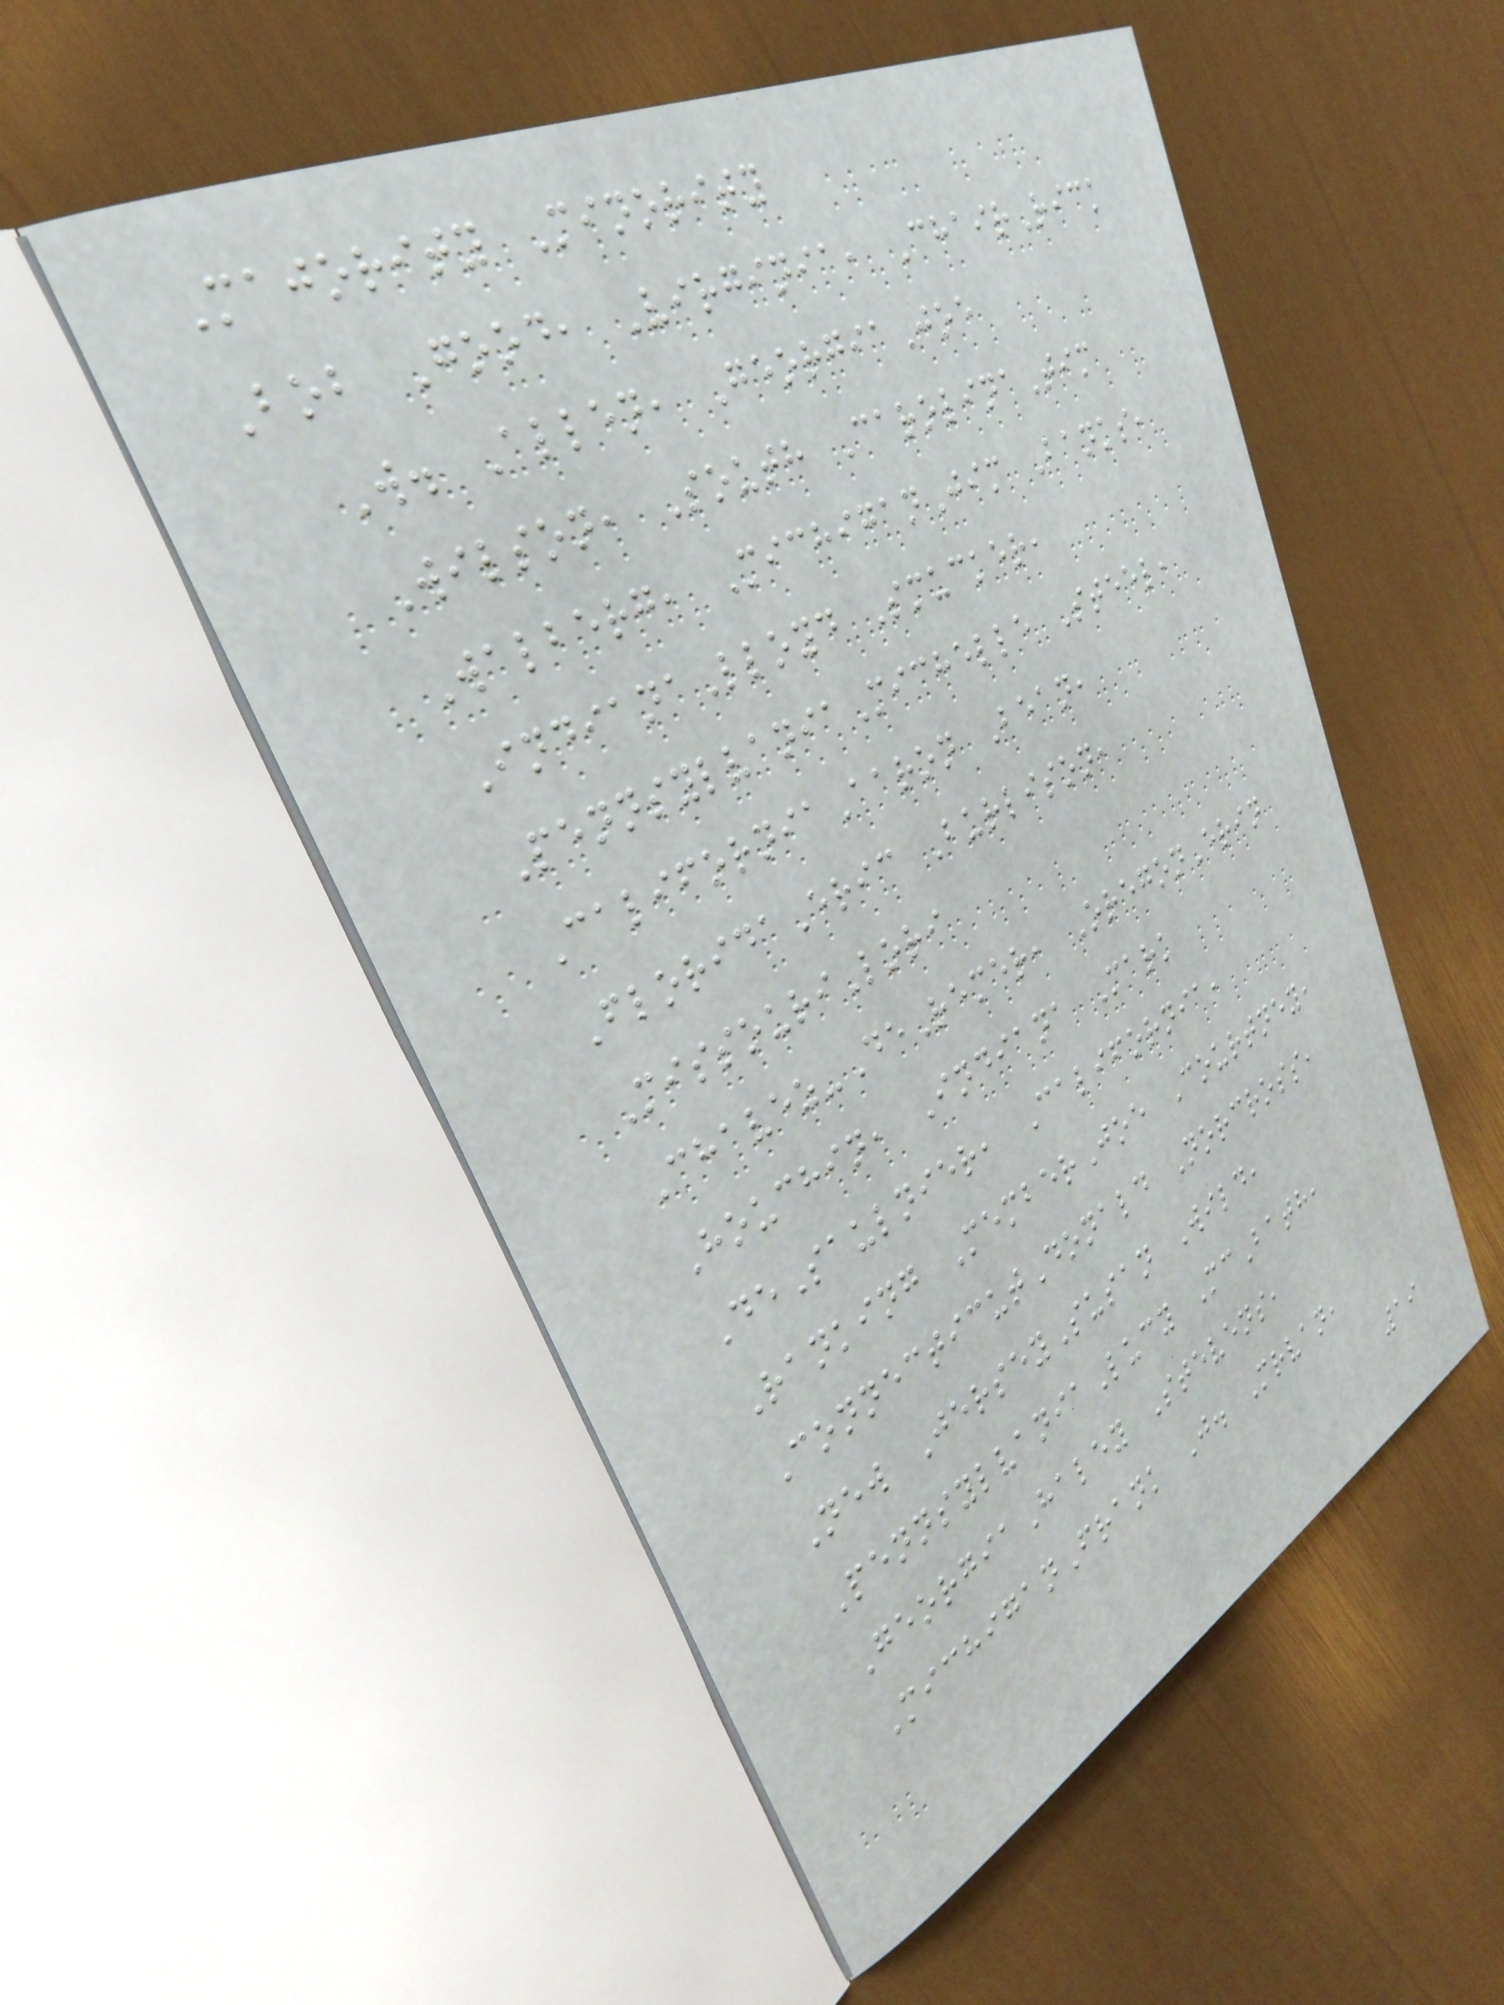Majority Minority
Bob Good, Virginia, ChairRick
W. Allen, GeorgiaJoe
Wilson, South CarolinaTim
Walberg, MichiganJim Banks,
IndianaLloyd Smucker,
PennsylvaniaMichelle Steel,
CaliforniaAaron Bean,
FloridaEric Burlison,
MissouriLori
Chavez-DeRemer, OregonErin
Houchin, Indiana Mark
DeSaulnier, California,
Ranking MemberJoe Courtney,
ConnecticutDonald Norcross,
New JerseySusan Wild,
PennsylvaniaLucy McBath,
GeorgiaHaley Stevens,
MichiganFrank J. Mrvan,
19
